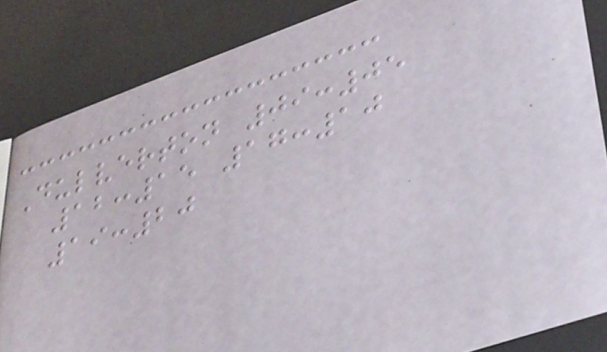Dulverton 09:05
12:15 17:10
19:20
